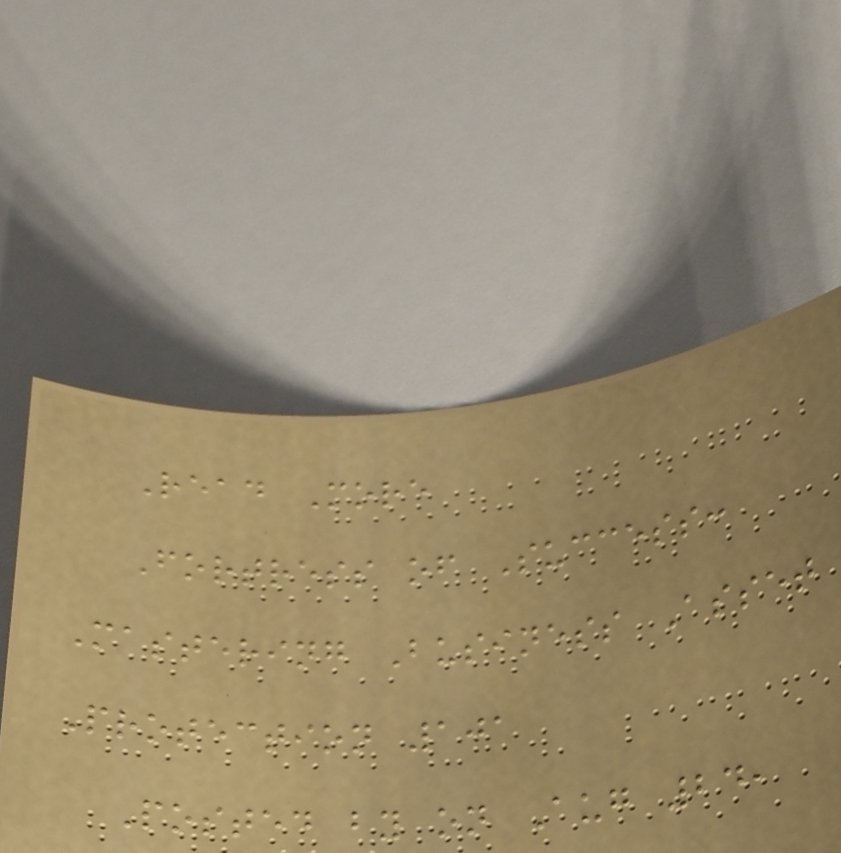Read More
Fortress of Success:
Mastering Business Asset
Protection 101
Posted by on Aug 24,
